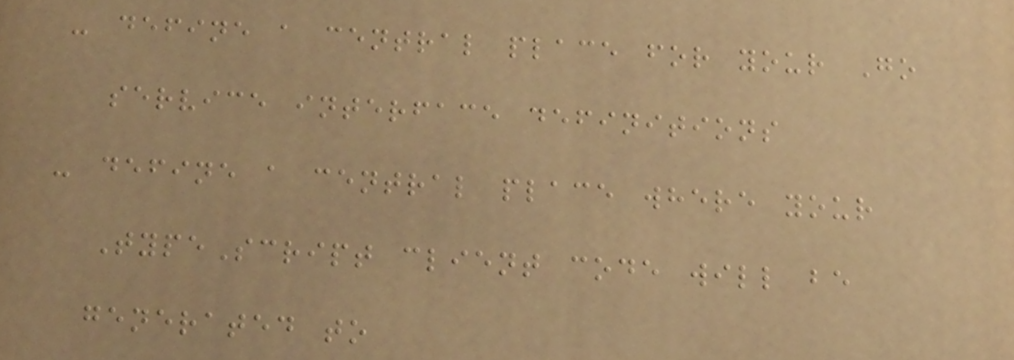- define a central place for your Go
service interface definitions
- define a central place where your
TypeScript client code will be
generated to
